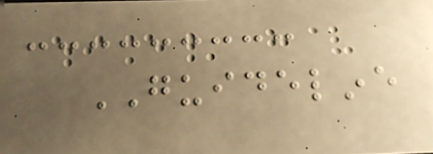GUIDELINE
